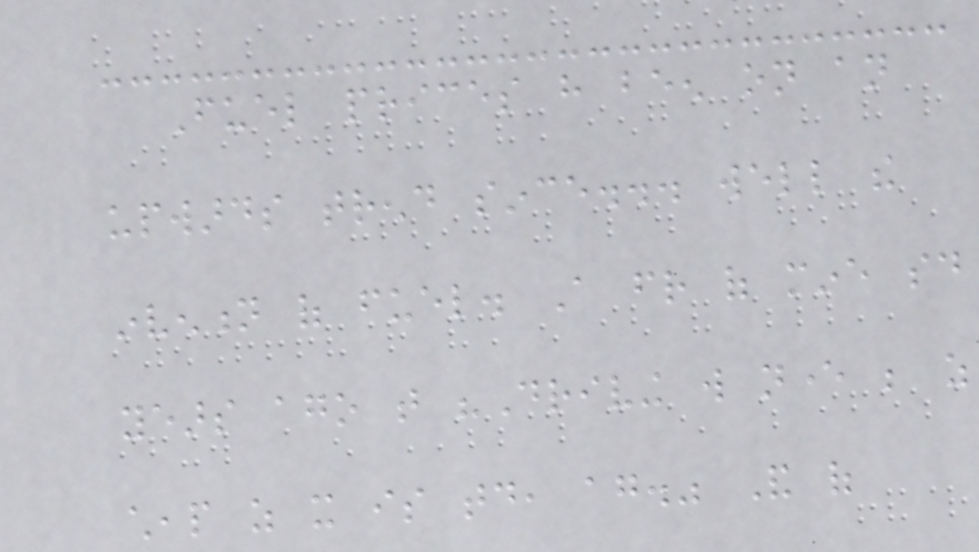Fuel prices have been on an
upwards trend since... well the
invention of fuel. A friend of mine said
years ago that "Driving will never be as
cheap as it is today, again." And of
